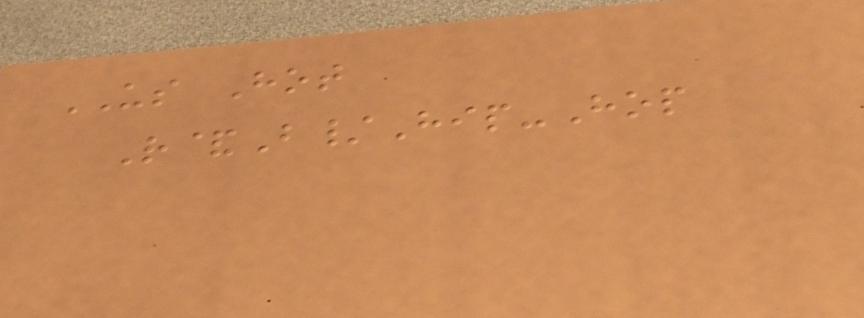US Hot
R&B/Hip-Hop
